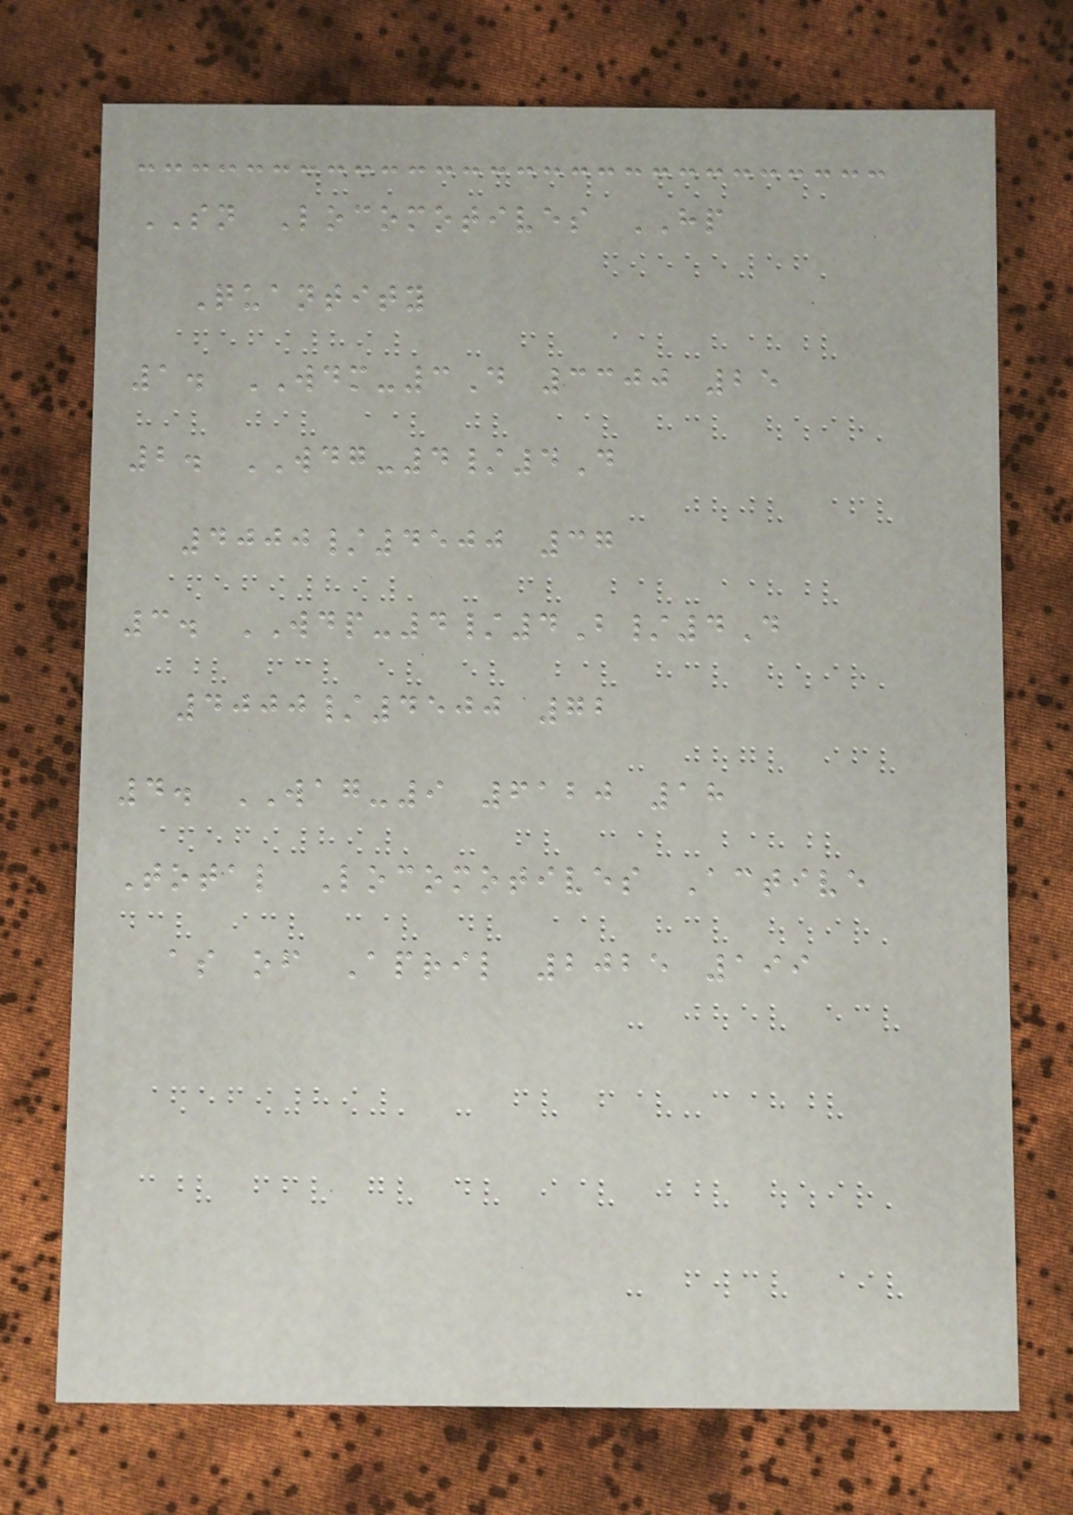SN Locomotives HP
Quantity
1. WDM-3D 3300 25
2. WDG-4/4D
4000/4500 37
3. WDP-4/4B/4D
4000/4500 72
4. WAG-9 6120 18
Total Locomotives Active
as of April 2025 199
